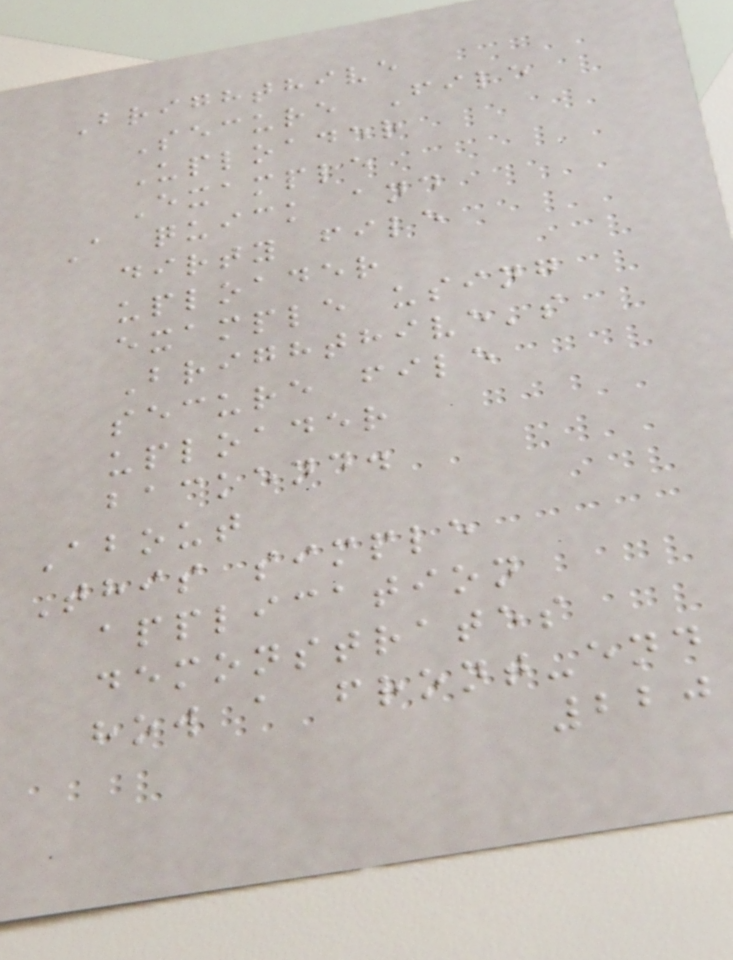Brighthive
Secure File
Uploader
Example
A quick and
dirty file
uploader
example using
Brighthive's
secure file
uploader
backend.
About
This simple
application
demonstrates
how a front-end
220
